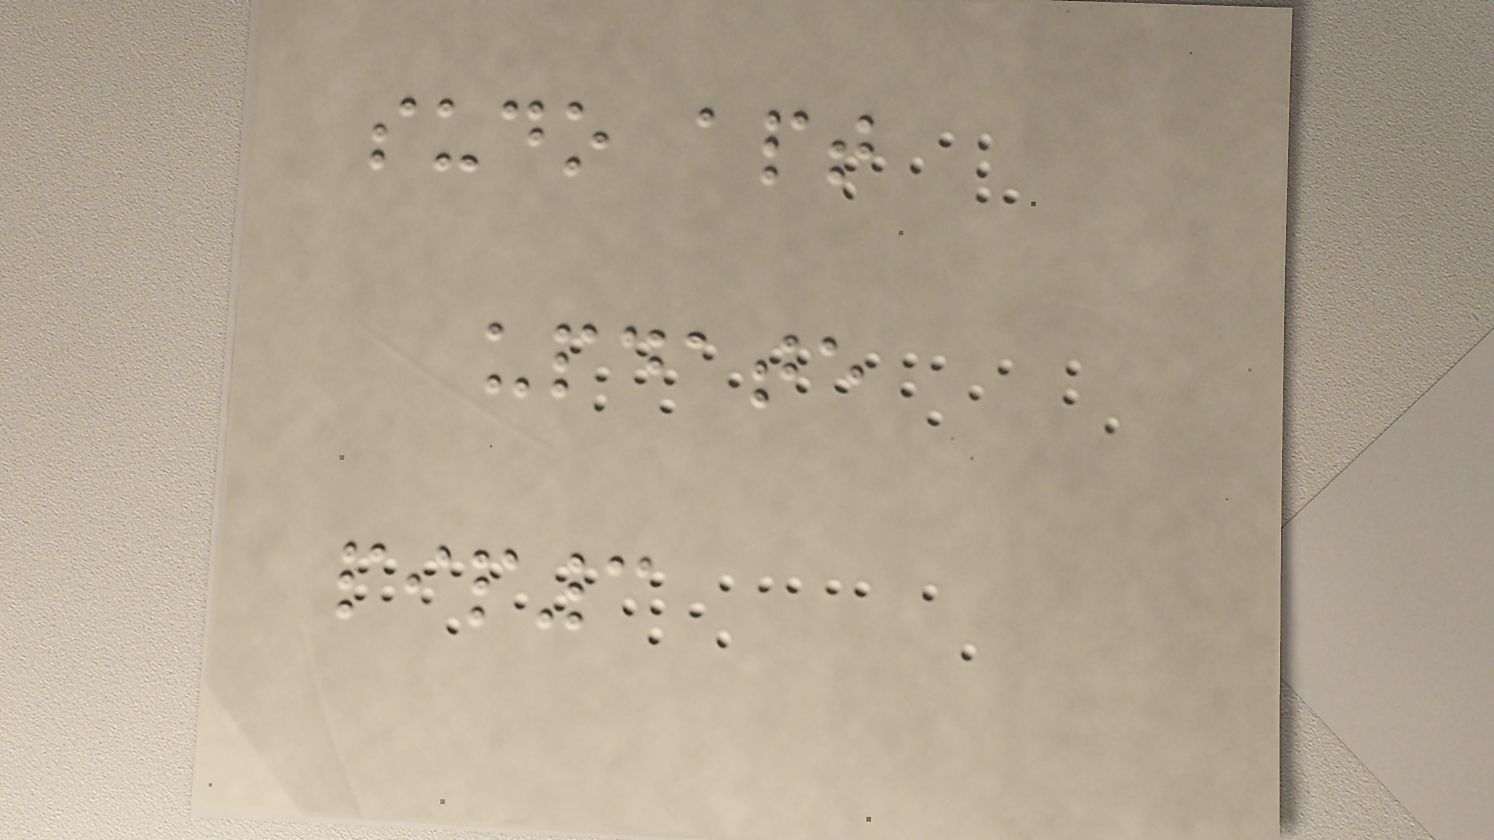sudo apt
update
pip3
